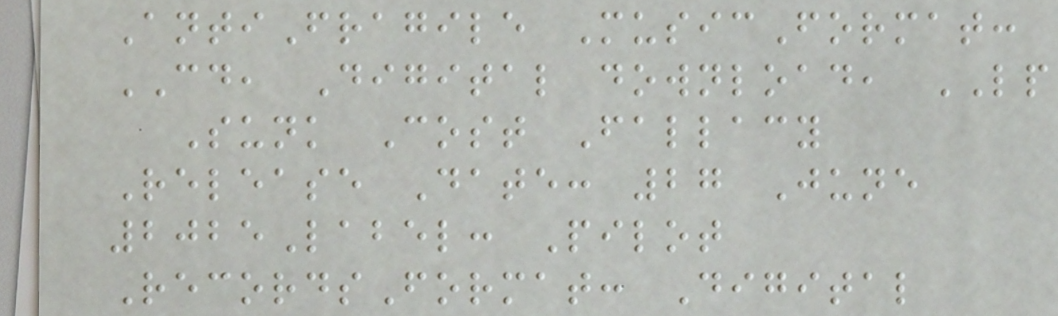AntiFragile MusicFormat:
CD, Digital download, LP
Sunk Cost Fallacy
Release Date: 27 June
2025Label: Pilot
RecordsFormat: Digital
